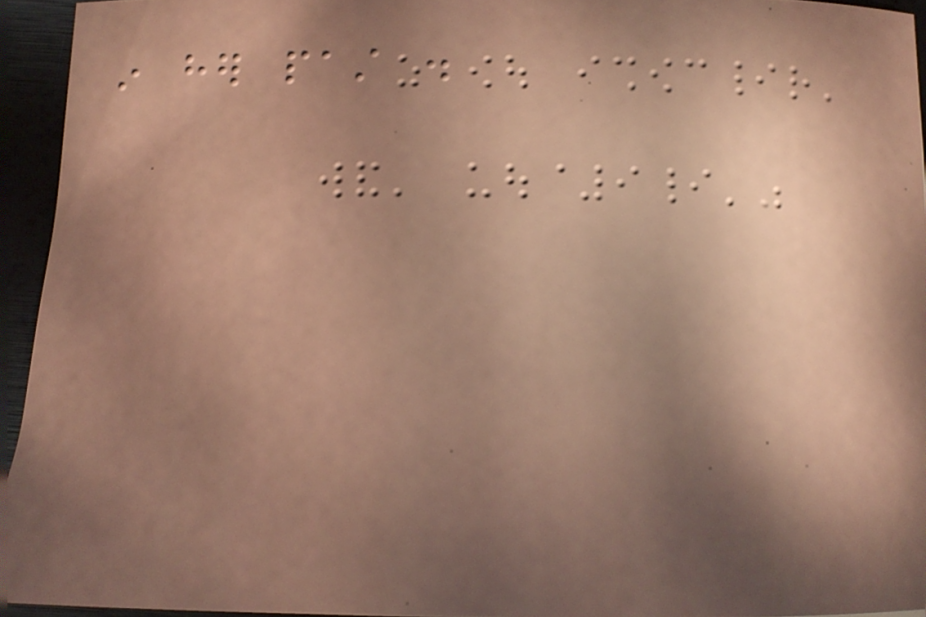in her past .
